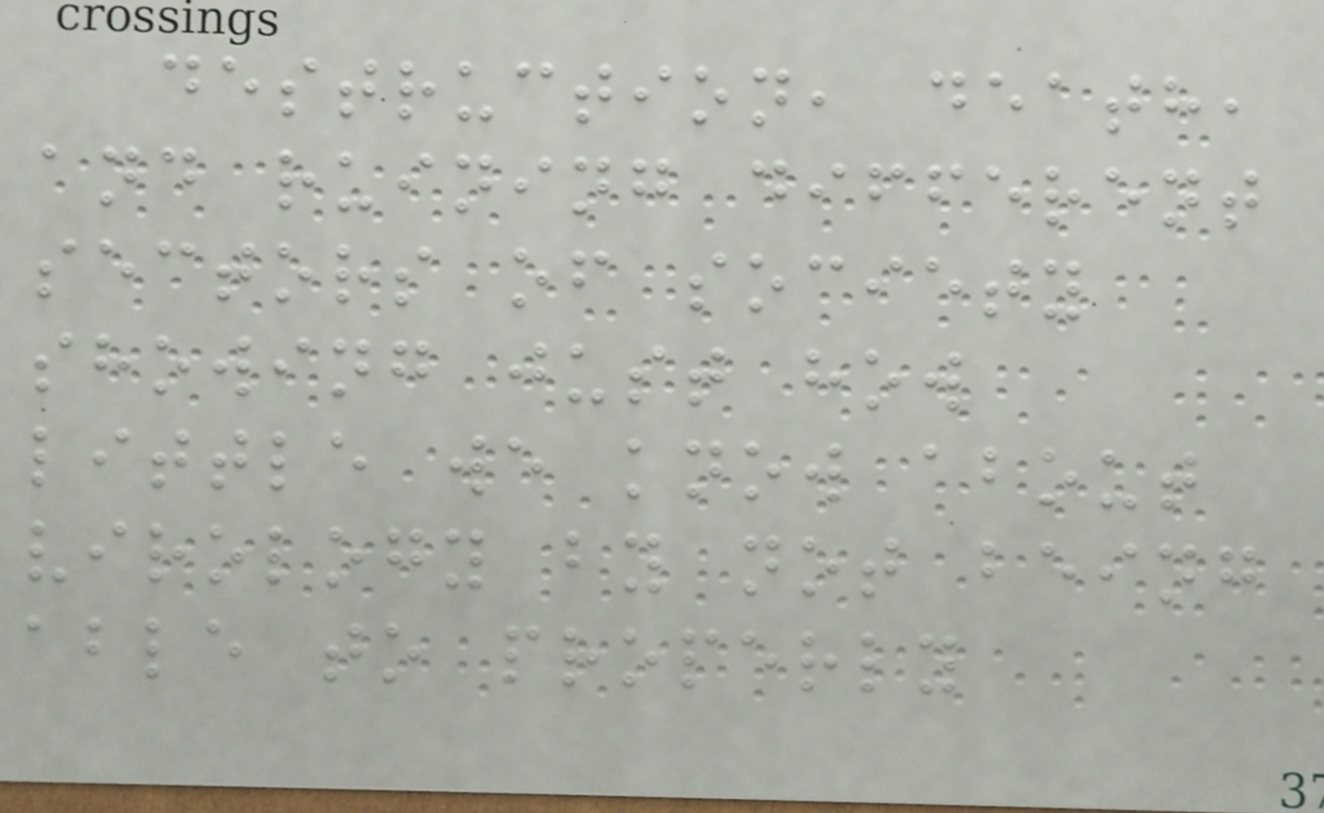destruction, death,
and ruining different
sectors of society
showing just how
little we know about
virology by not being
able to properly
